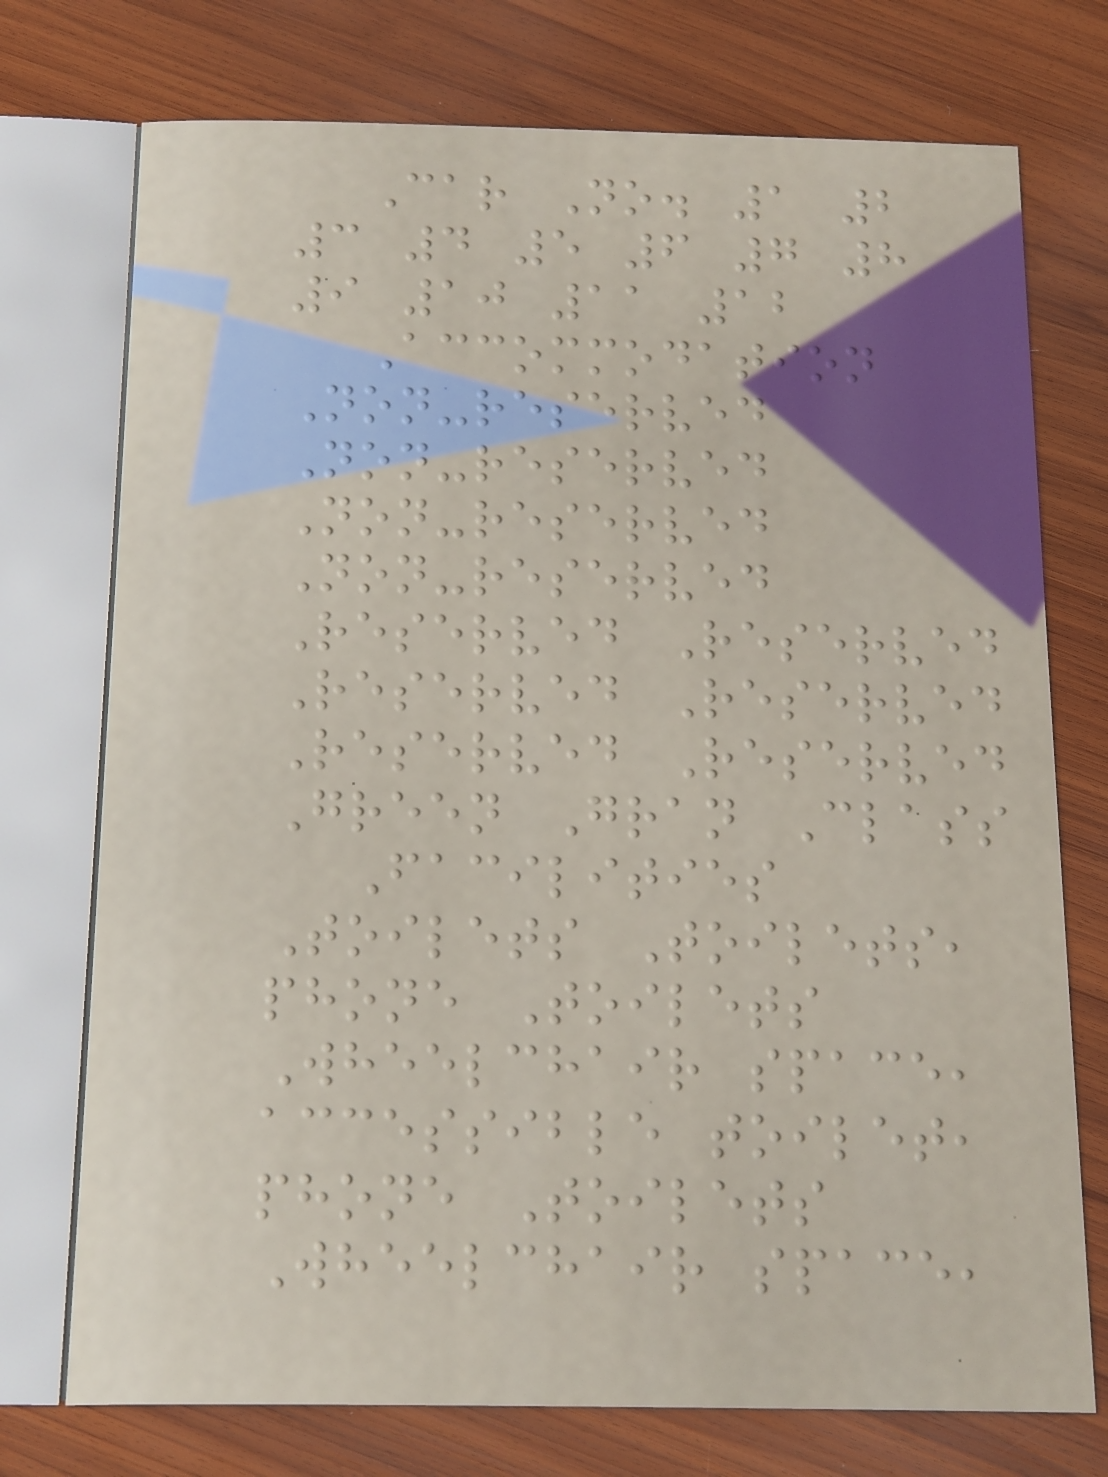Car No. 1 2
3 4 5 6 7 8
9 10 11 12
Accommodation
Non-reserved
Non-reserved
Non-reserved
Non-reserved
Reserved Reserved
Reserved Reserved
Reserved Reserved
Green Gran Class
Facilities
Toilets Toilets,
phone Toilets
Wheelchair space,
accessible toilet,
phone Toilets
Wheelchair space,
